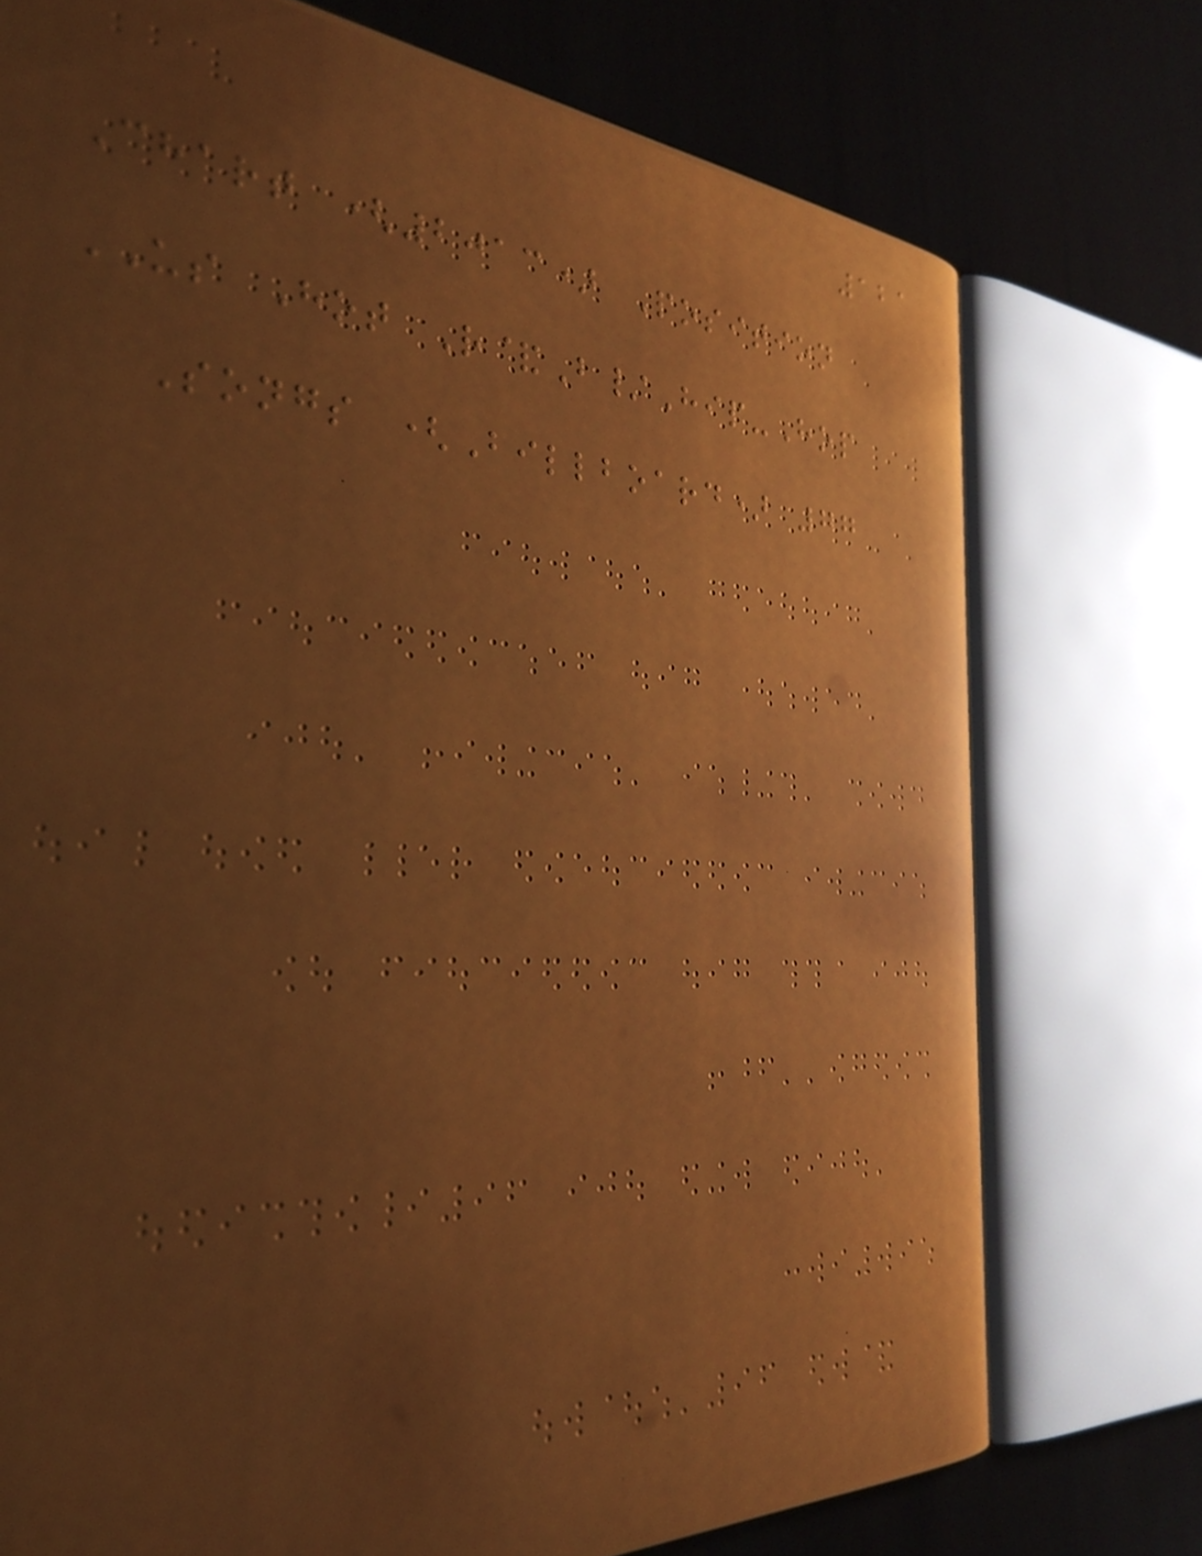121
Chart (2013) Position
US Hot R&B/Hip-Hop
Songs (Billboard) 77
